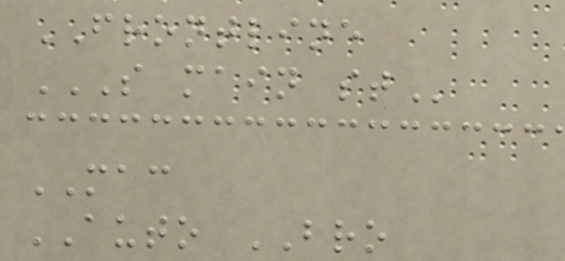FRONTLINE
S MAIN ST
MAC
AUTO BRO
